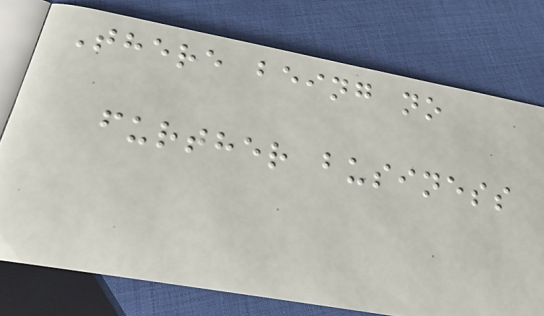There being no
further business
